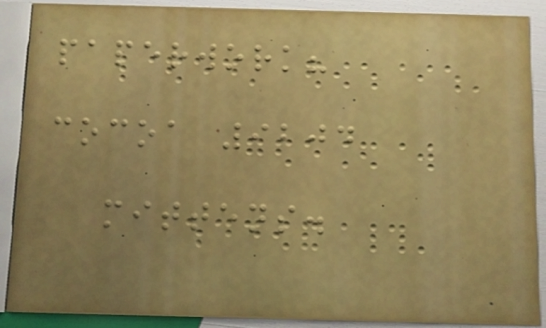paperwork?
cocoa 9204
mittens.
